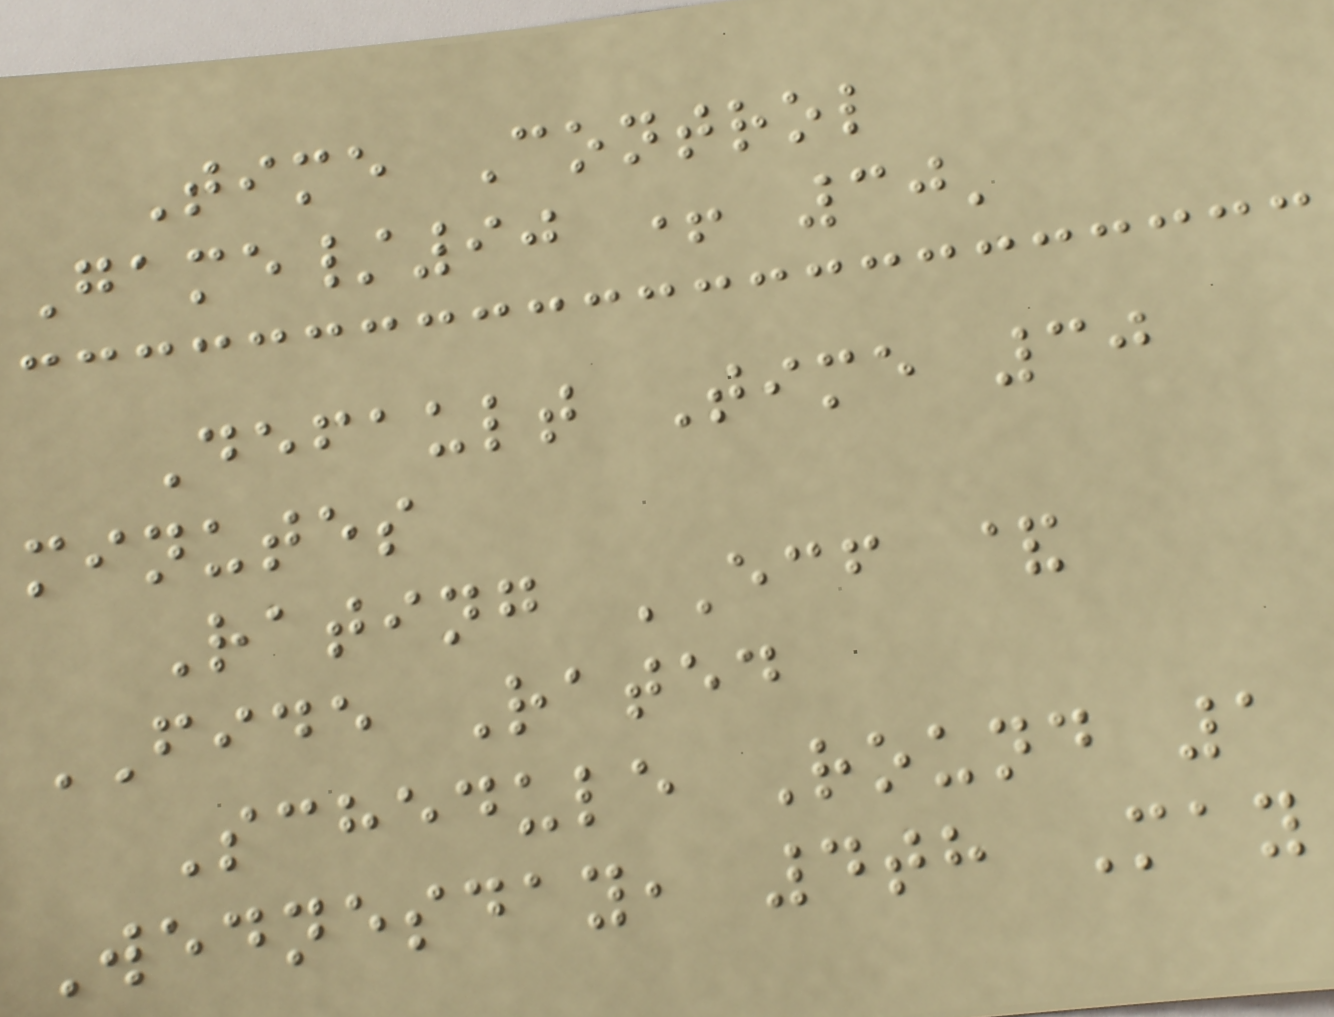Time Control
Game/90 + 30'
Default Time 30
minutes
Rating ECF &
FIDE Rated
Schedule Round 1
Wednesday, 4th May
